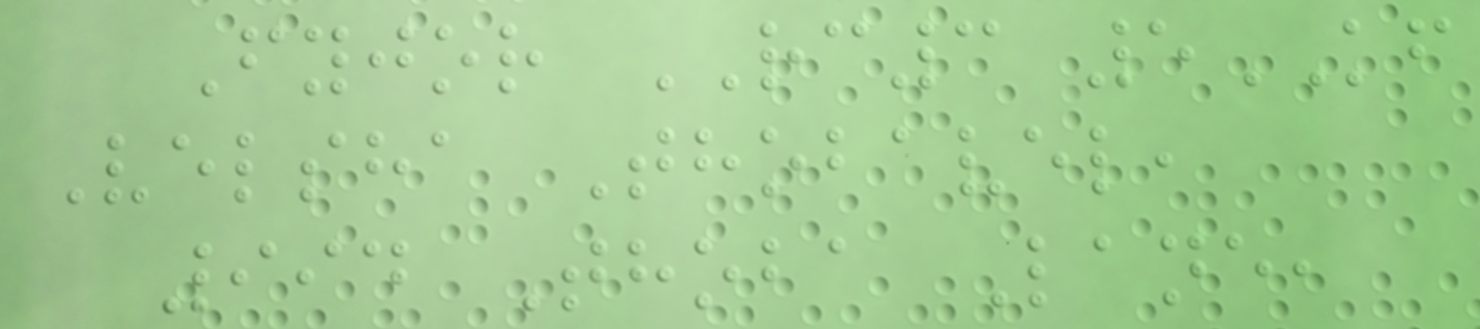Fyjor RC3 5KF
Velsha Thobavel,
994 Thoba Lane,
